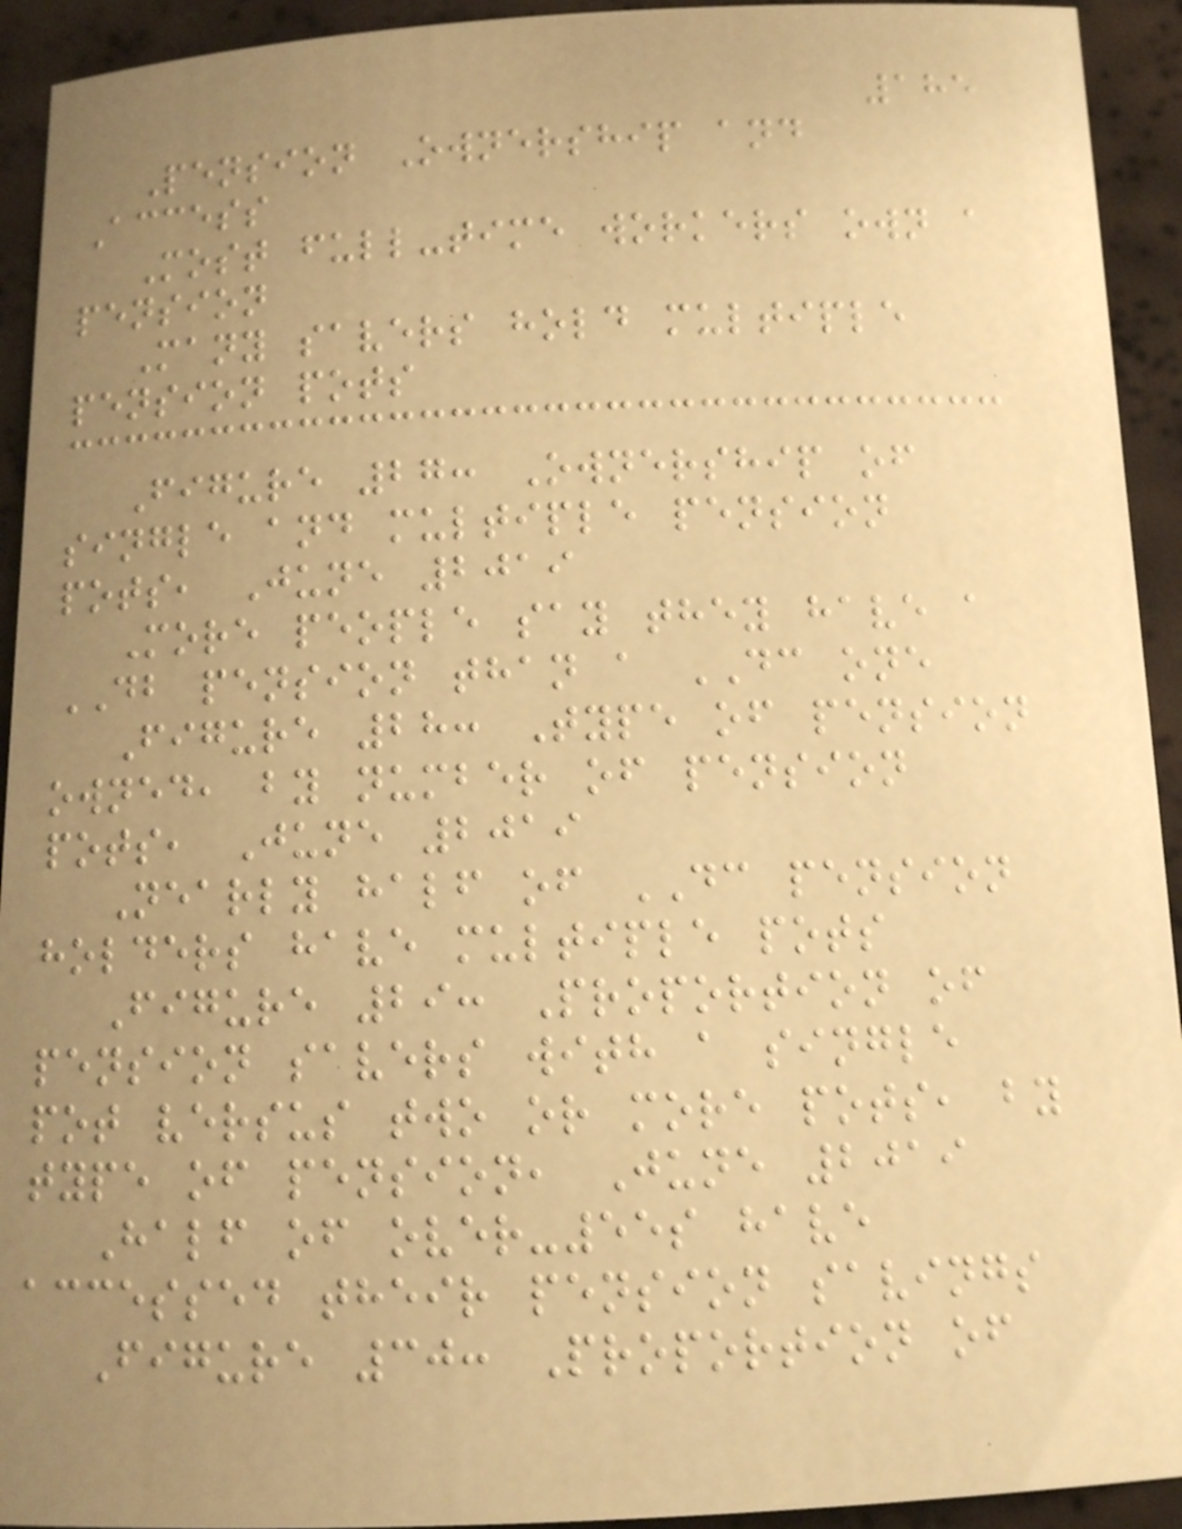185
Pension Ownership and
Access
Most full-time workers own a
pension
Many savers hold multiple
pension pots
Figure 27: Ownership of
single and multiple pension
pots, June 2019
More people say they have a
DB pension than a DC one
Figure 28: Type of pension
owned, by number of pension
pots, June 2019
Nearly half of DC pension
holders have multiple pots
Figure 29: Proportion of
pension savers with a single
pot versus two or more pots, by
type of pension, June 2019
Half of over-55s have
accessed their pension savings
Figure 30: Proportion of
